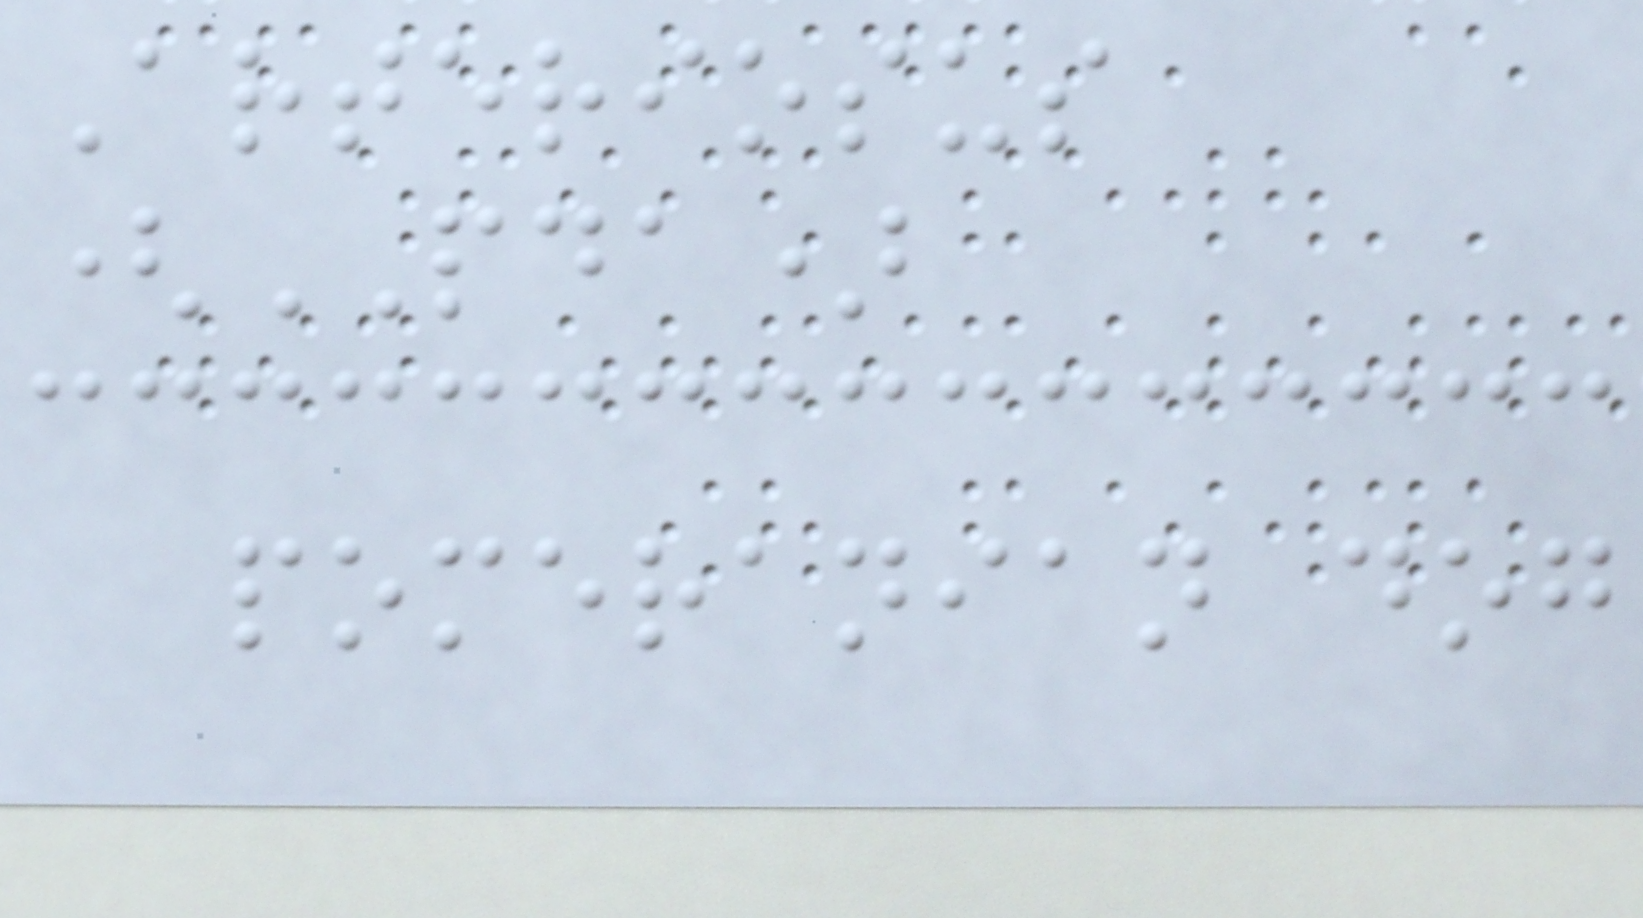Arteriosus
(PDA)
pomeranian dog
